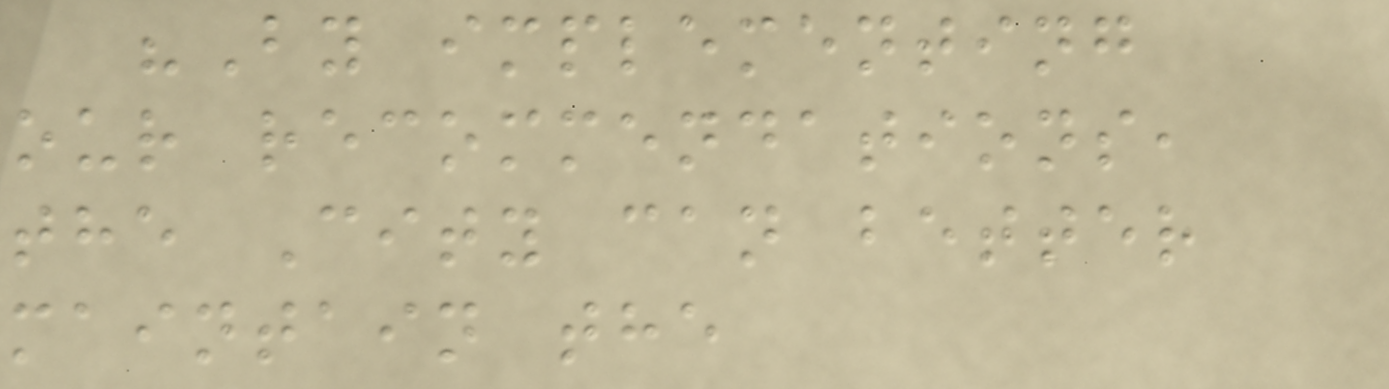"By implementing
our recommendations,
the City can better
maintain the
